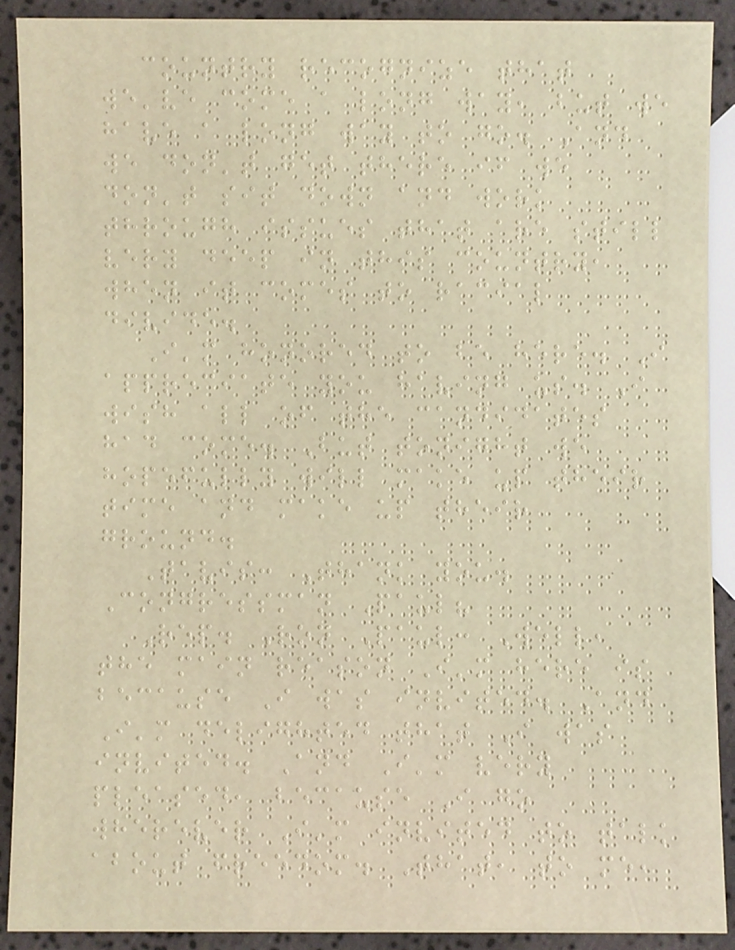country recognize that
we've come a long way, but we
have a long way to go. And
we don't get there if we
don't sit down and work
through issues that are still
very deep in this country,
when it comes to racial
divide.
I'm honored to be here. I
appreciate you having us. I
wish all of the candidates
had come. But tonight we
hopefully will make up their
time and make up their
ground.
Tavis: Thank you.
Congressman Paul?
Rep. Ron Paul: Well,
the main reason I'm here is
because I was invited. And
I'm delighted that I was
invited. And I'm very
pleased, because I go
wherever I'm invited to talk
about freedom. That, to me,
